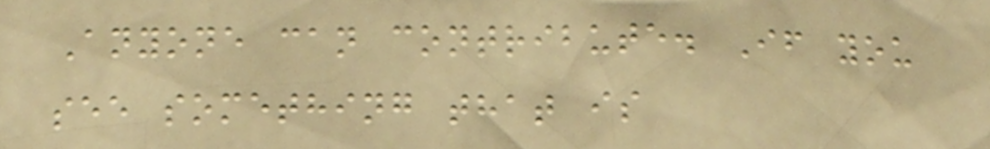Anyone can contribute. If you
see something that is
